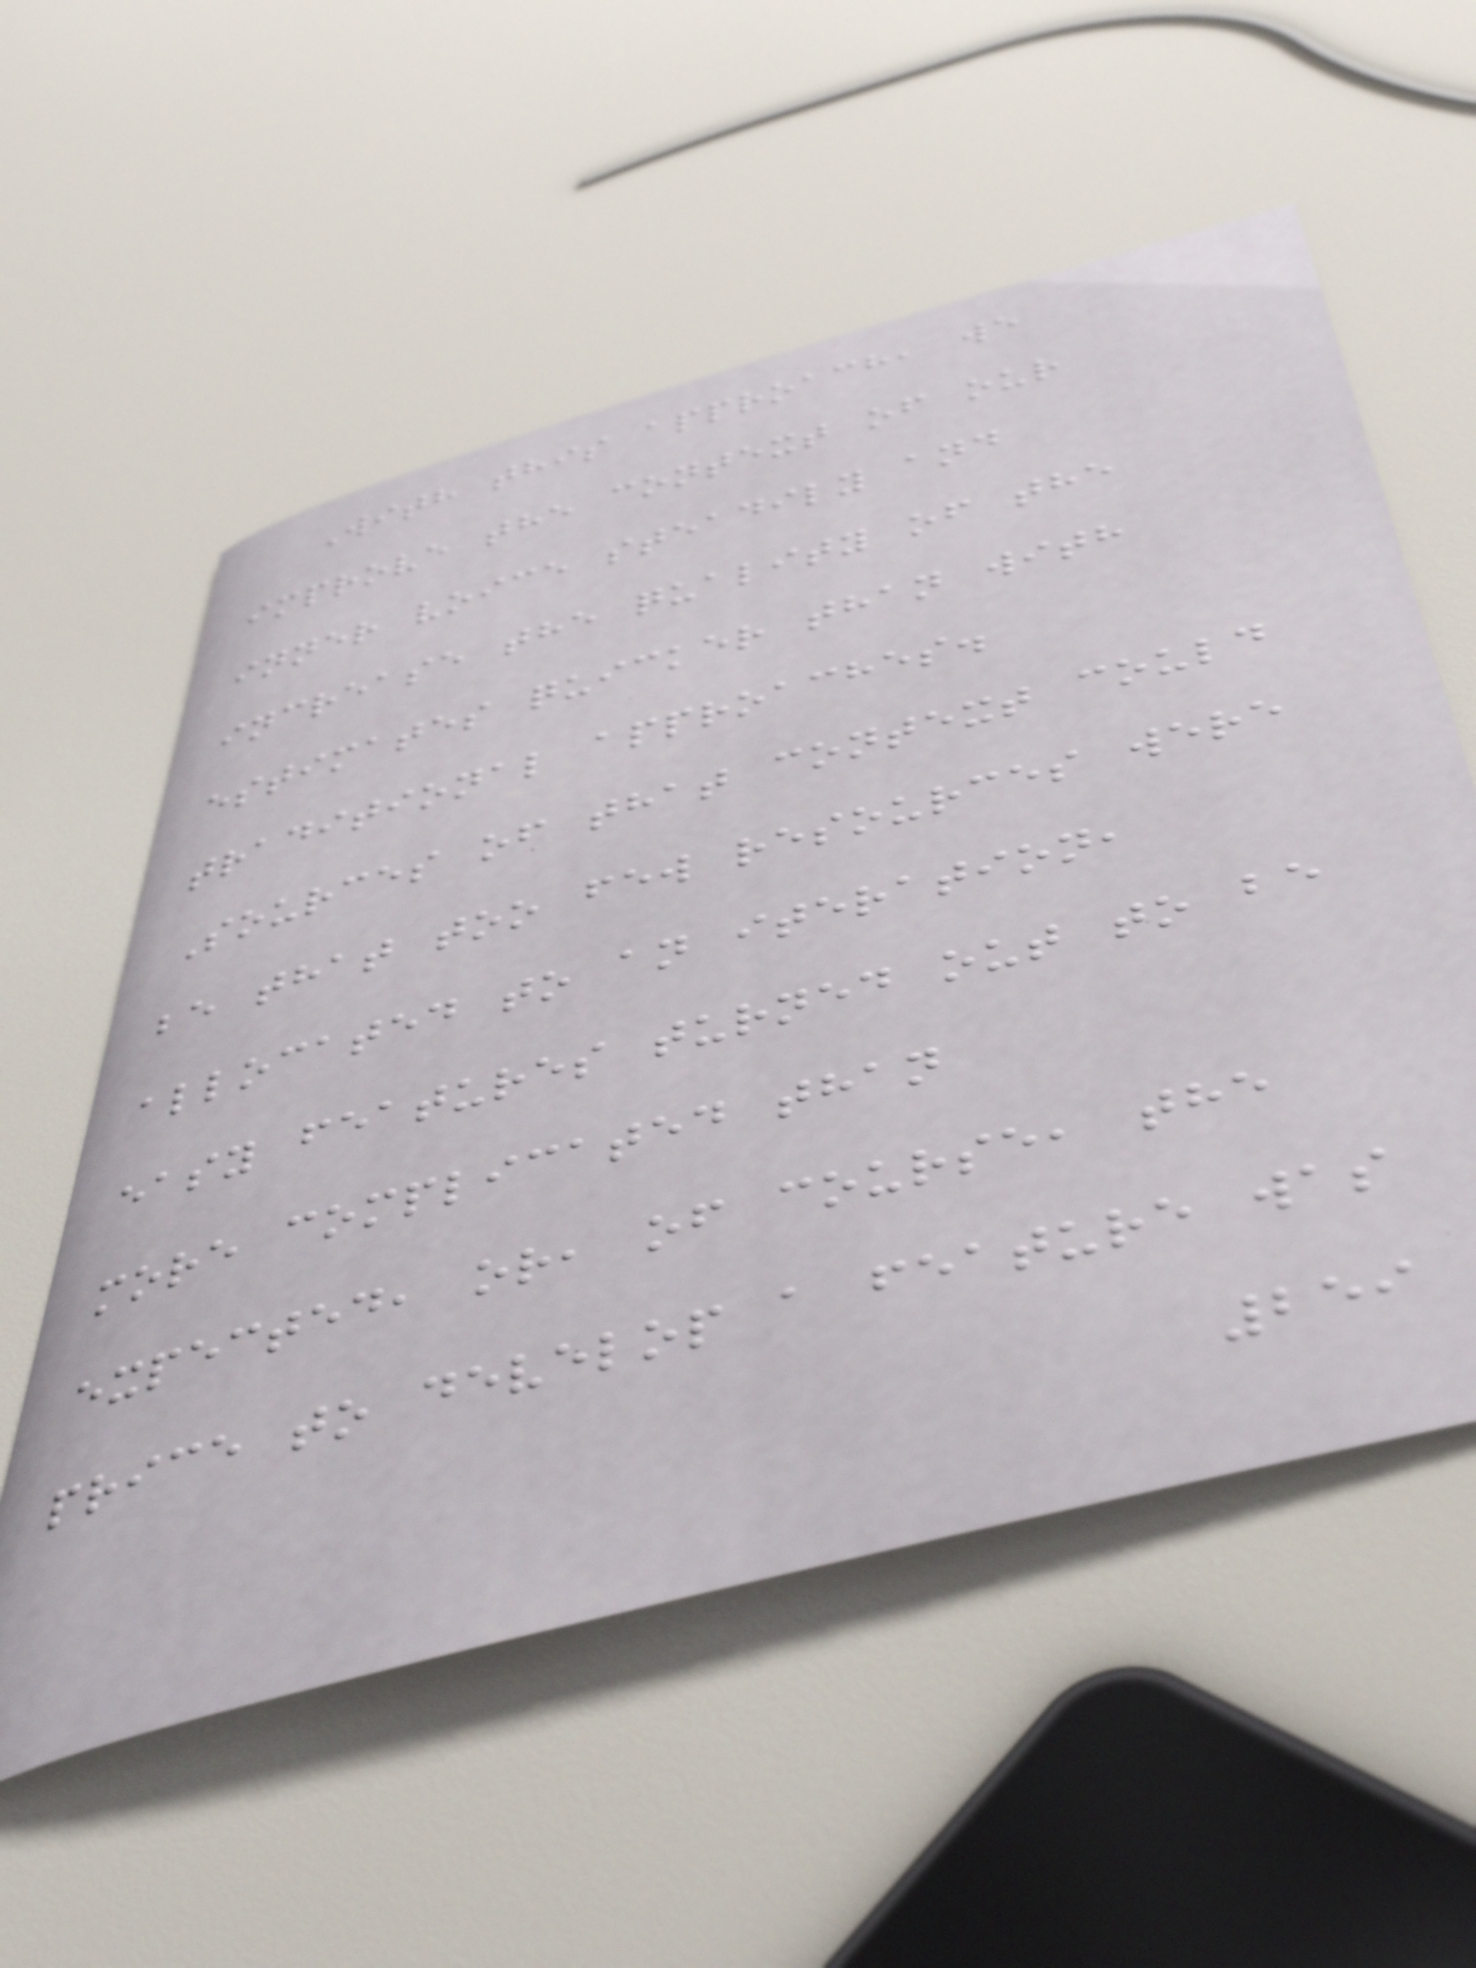With this approach, we
improve the context of our
inner voice steadily and
increase the quality of the
estimates quicker than with
traditional approaches.
Sources of that context could
be that too few resources were
allocated to an iteration,
easy features turned out to be
more complicated than
expected, or, of course, the
price to develop a feature was
259
